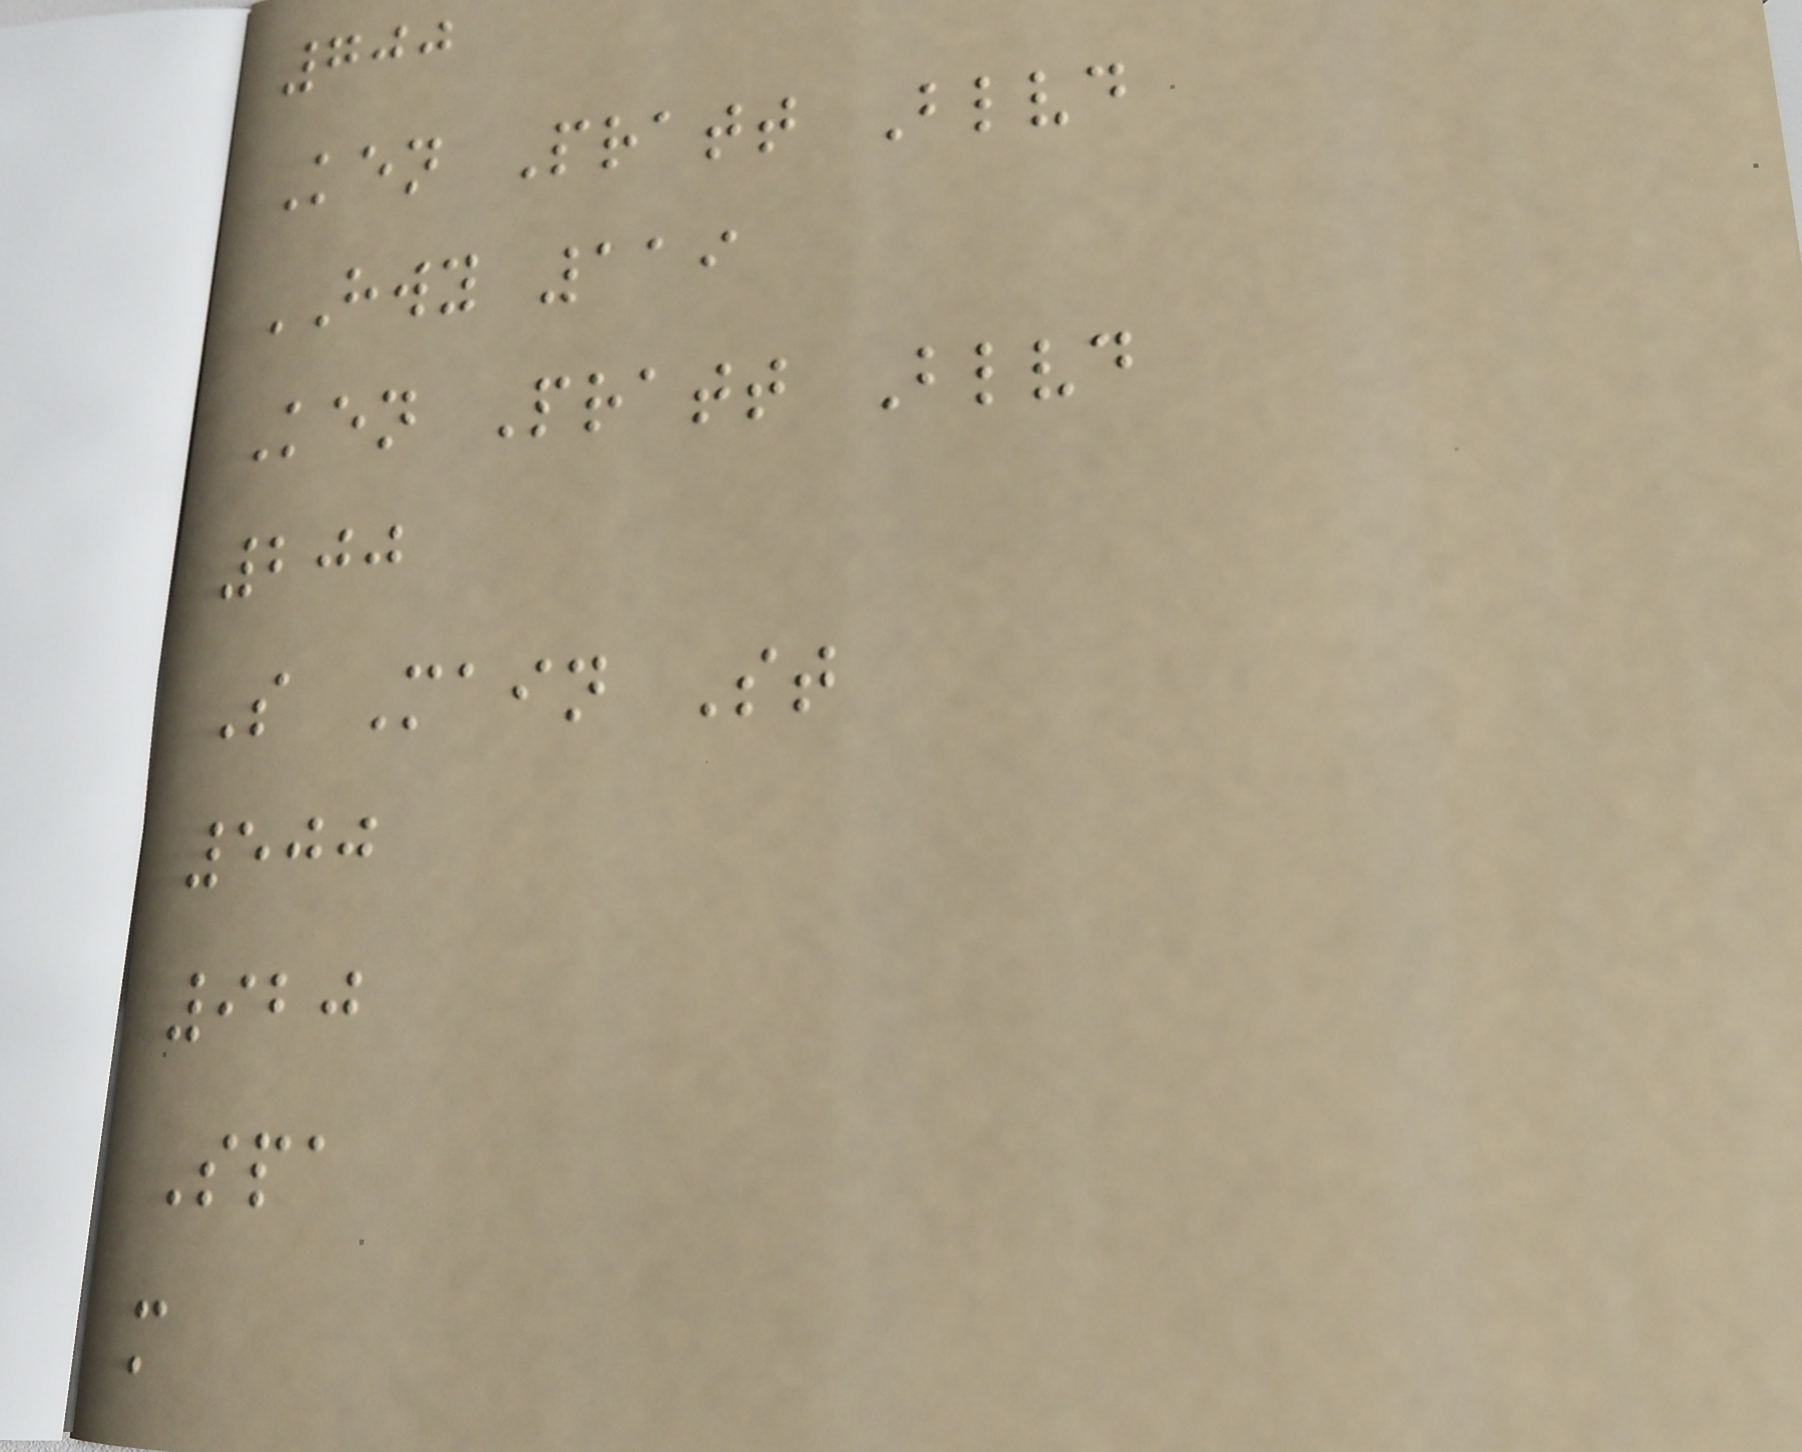700
Ken Pratt Blvd
HWY 119
Ken Pratt Blvd
200
S Main St
500
920
Spa
m
